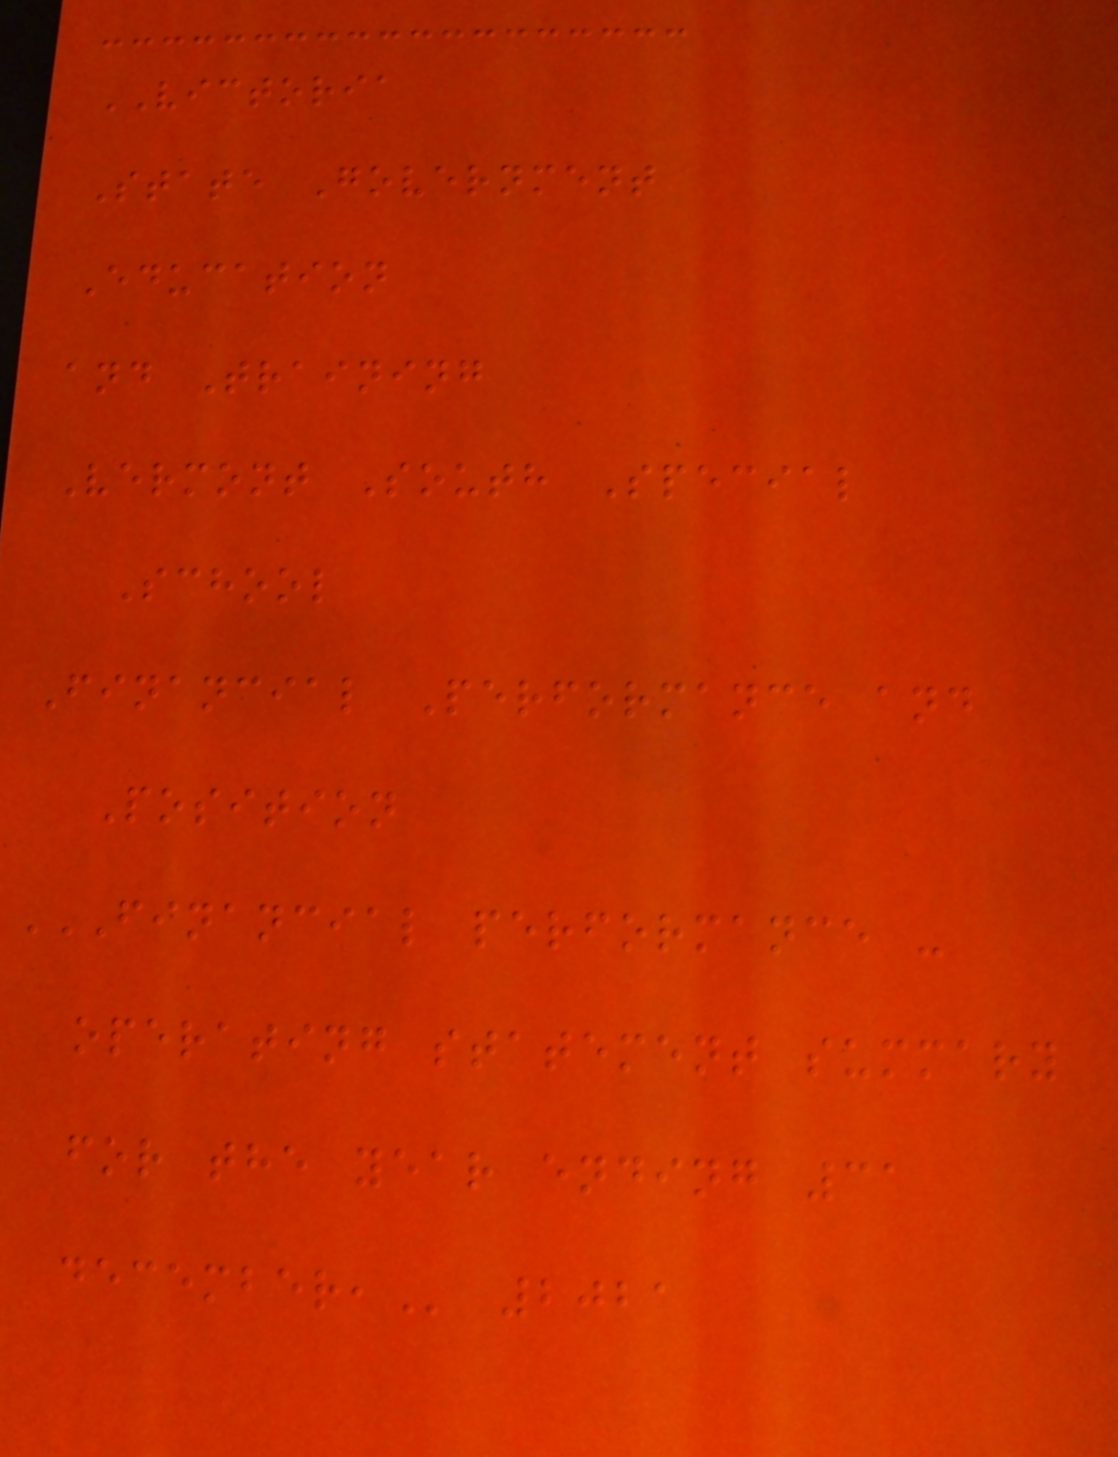VICTORIA
State Government
Education
and Training
Vermont South Special
School
Financial Performance and
Position
FINANCIAL PERFORMANCE -
OPERATING STATEMENT SUMMARY
FOR THE YEAR ENDING 31
DECEMBER, 2021
